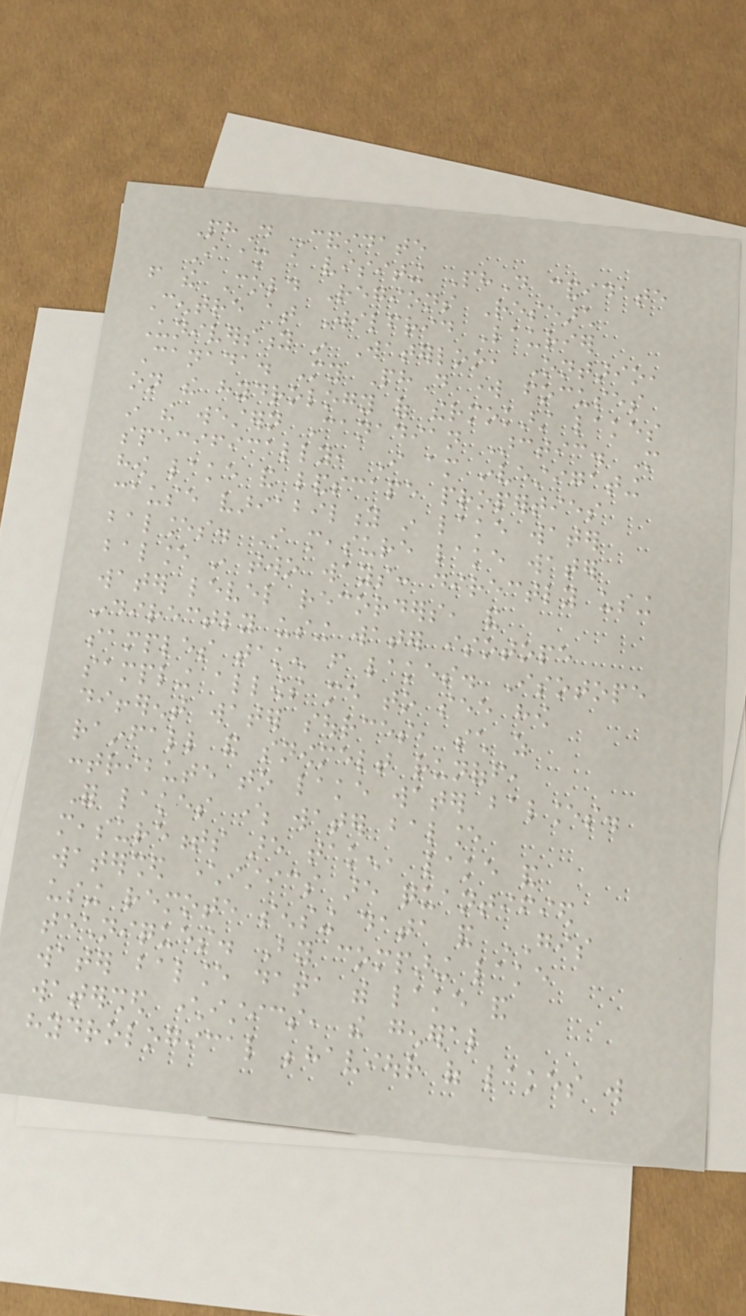PhD Candidate
I am a visiting PhD candidate
from the Cold Regions Research
Centre at Wilfrid Laurier
University in Waterloo, Ontario,
Canada. My PhD work focuses
on the hydrology of thermokarst lakes
in the western Canadian Arctic. More
specifically, I am investigating
how lake and landscape properties
cause variability in lake water
balances. I measure lake water
balance in two ways: directly using
water level recorders, and
indirectly using water isotope
samples taken from lakes. Isotope
sampling allows me to see how
different water sources, such as
rainfall and snowmelt runoff,
contribute to lake water balances.
For lakes where water balance
measurements are taken, lake and
watershed characteristics are quantified
using remote sensing data and GIS
techniques. By comparing lake
water balance data with lake and
watershed characteristics, the general
hydrological behaviour of lakes will
